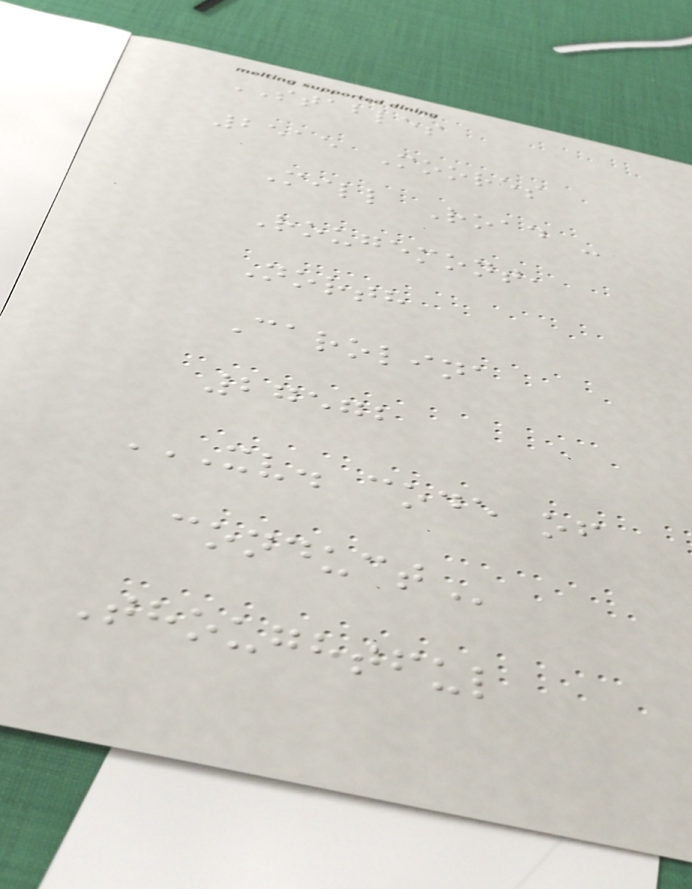STABLES
2515 Moores
Mill Road -
Rougemont,
North
Carolina
27572
XV. CODE OF
CONDUCT
Thoughtful
